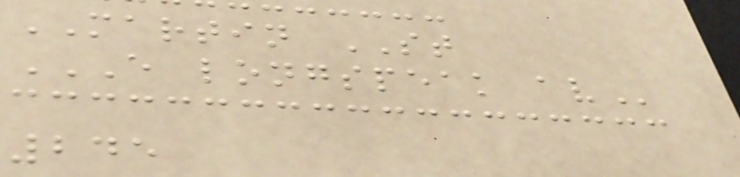MARTIN ST
E LONGSPEAK AV
245
